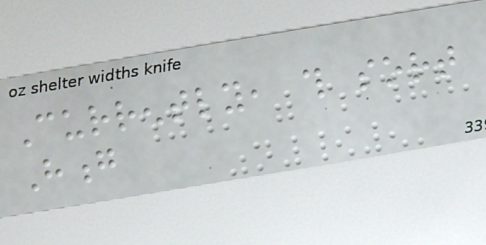Currently, this sort
Hong
